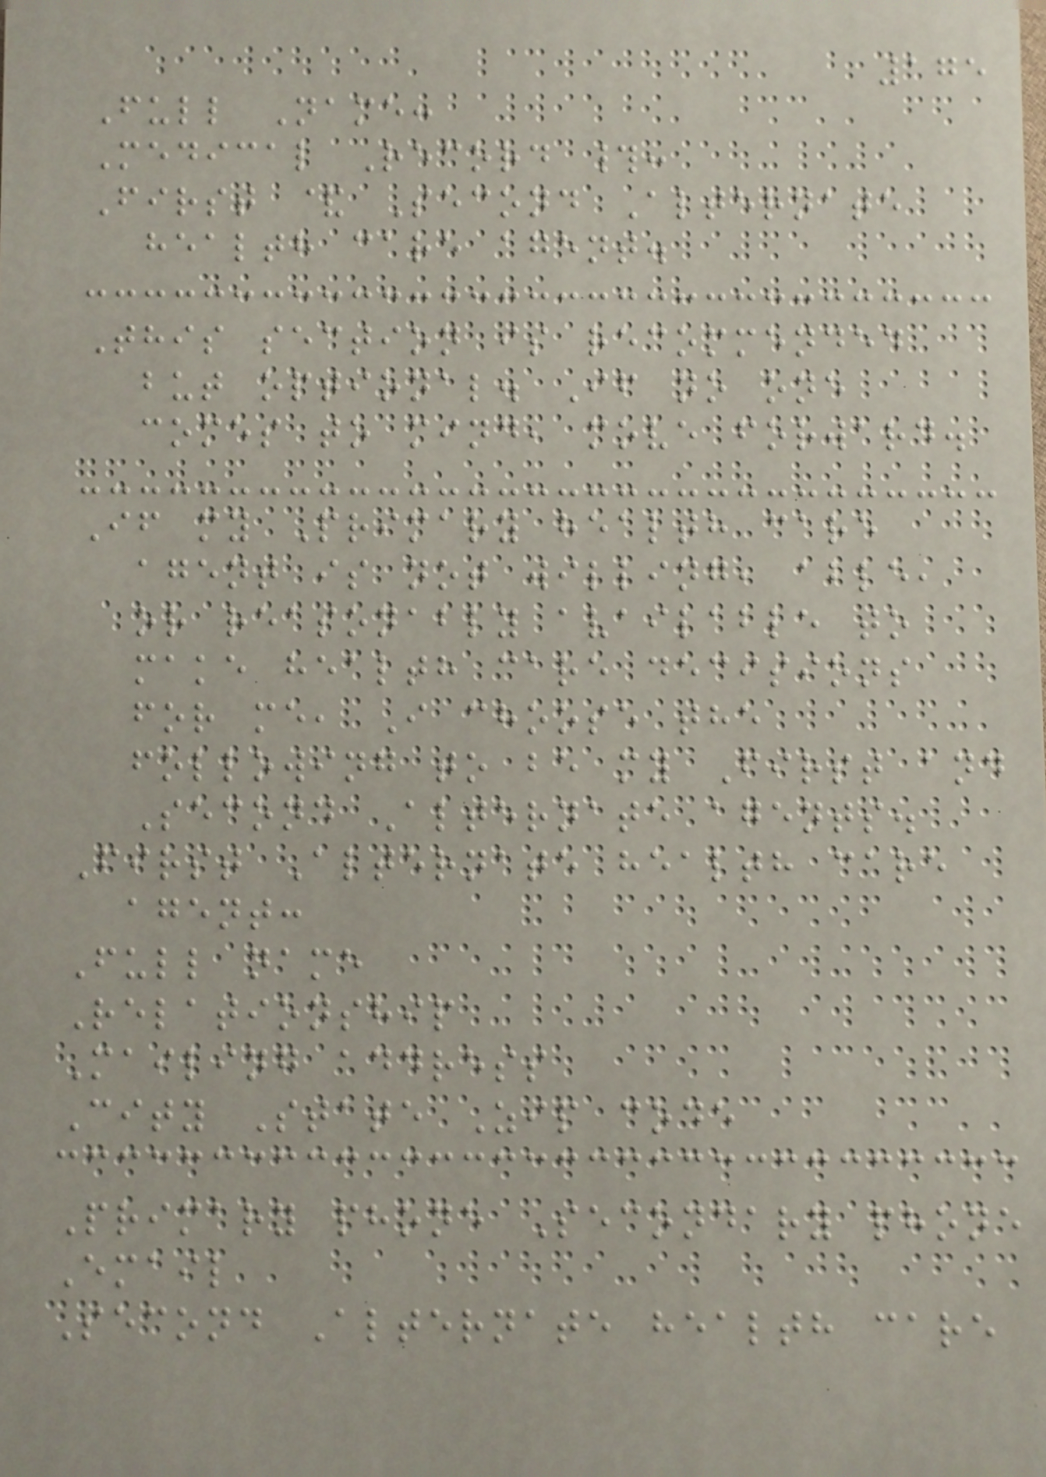175
Full Name:
Medical Record #:
First & Second Alternate
health care agent.
This section is recommended
but optional. If no one
comes to mind, move forward.
If my Primary health care
agent is not willing, able,
or reasonably available to
make health care decisions
for me, I choose the
following to be my First and
Second Alternate agents.
First Alternate health care
agent:
Full name
Relationship
Mailing address
City State Zip code
Primary phone Secondary phone
Email
Second Alternate health care
